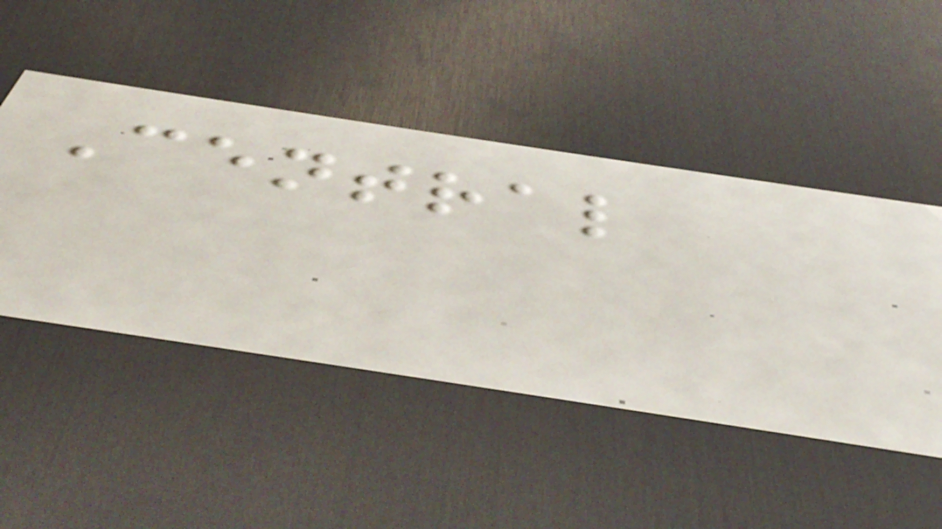Central
